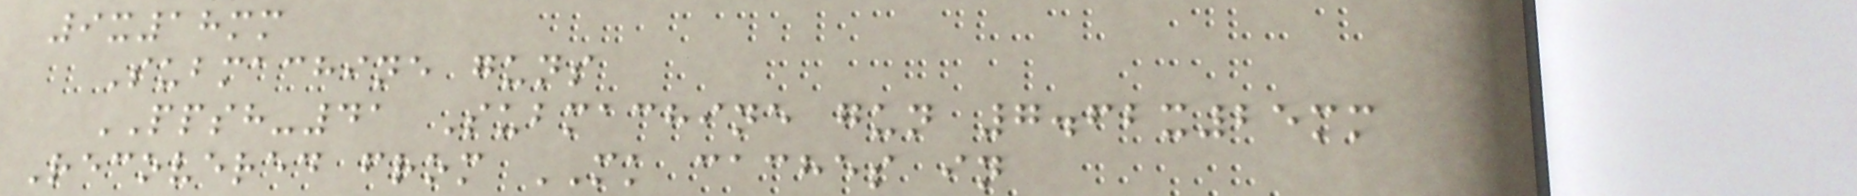9x18mm
Submachine guns
PPSH-41 Submachine gun 7.62x25mm
Recovered from MK caches in
